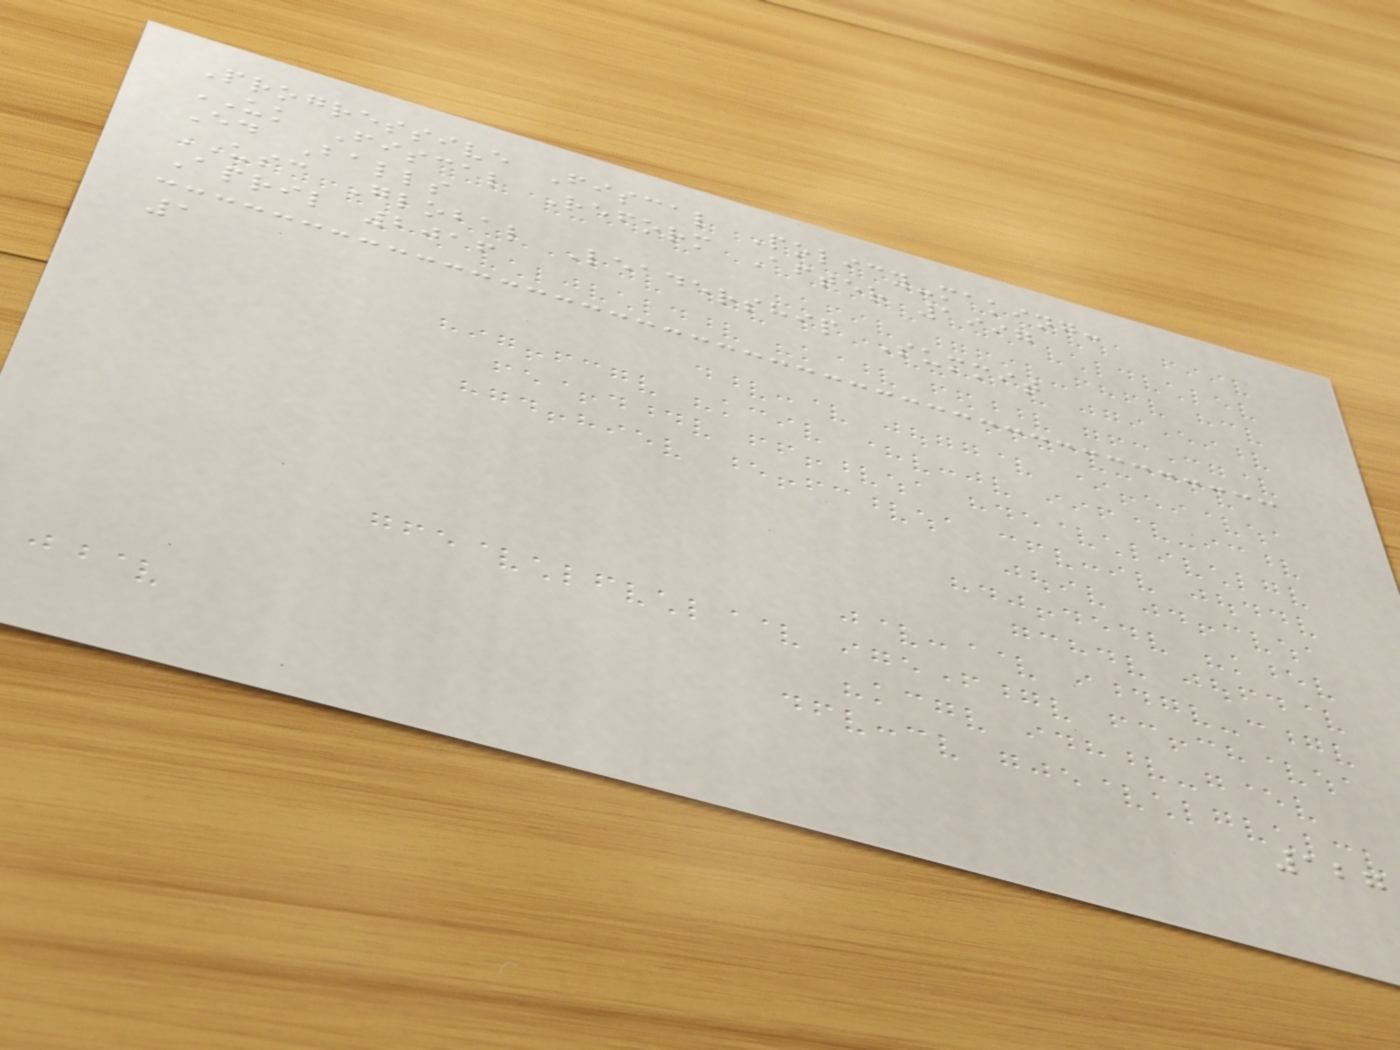Progressive Fiscal Policy-making:
UK Fiscal Reform After 1997
Ed Balls
USC Global Leadership Summit
April 2016
1
127
